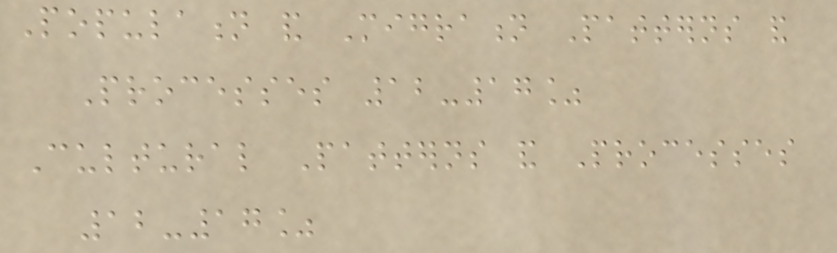Population and Migration Patterns and
Processes 12-17%
Cultural Patterns and Processes
12-17%
